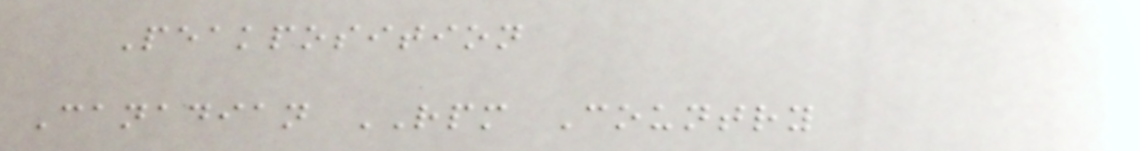Peakposition
Canadian RPM Country
